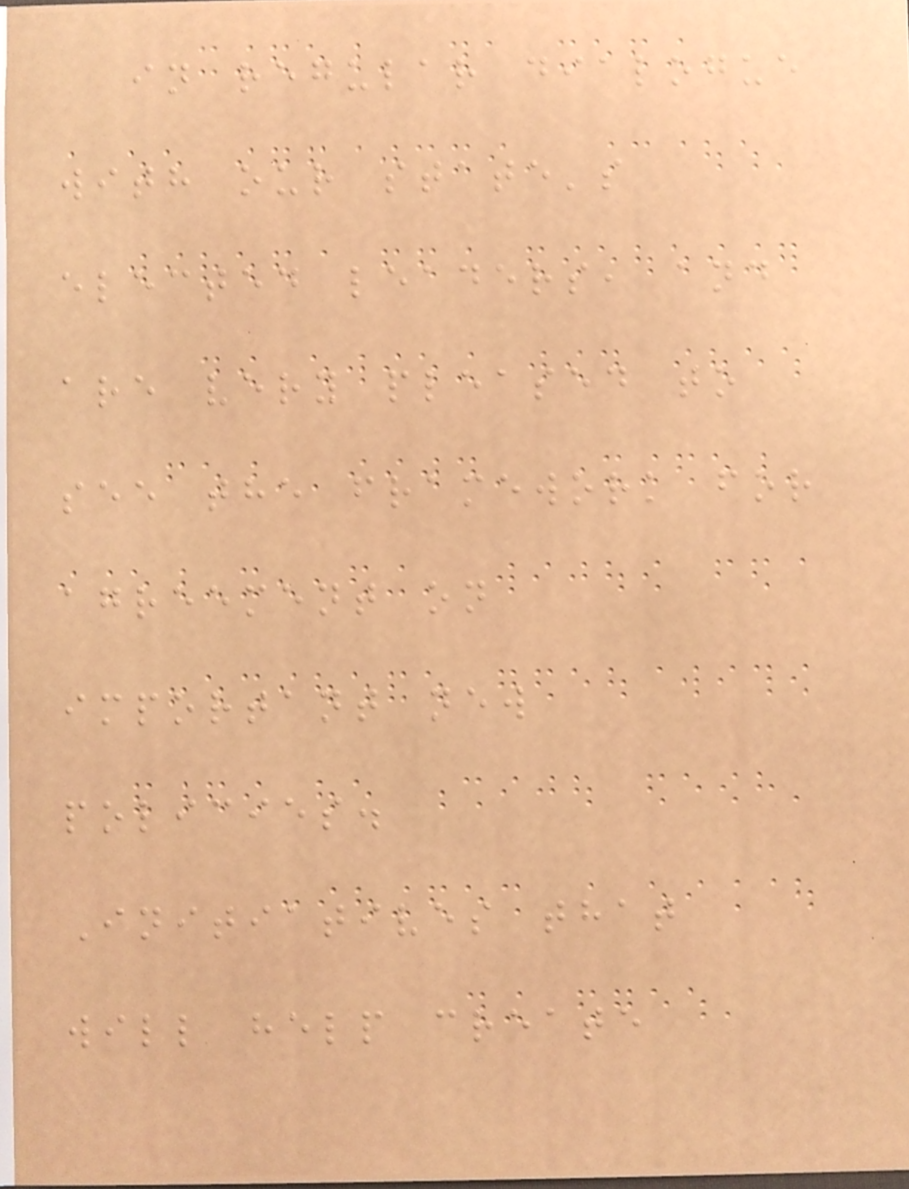in regular dialogue
with our state's
elected leaders, and
are very pleased to
see the framework for
agreement on
important new
policies.
Initiatives that
will help create
